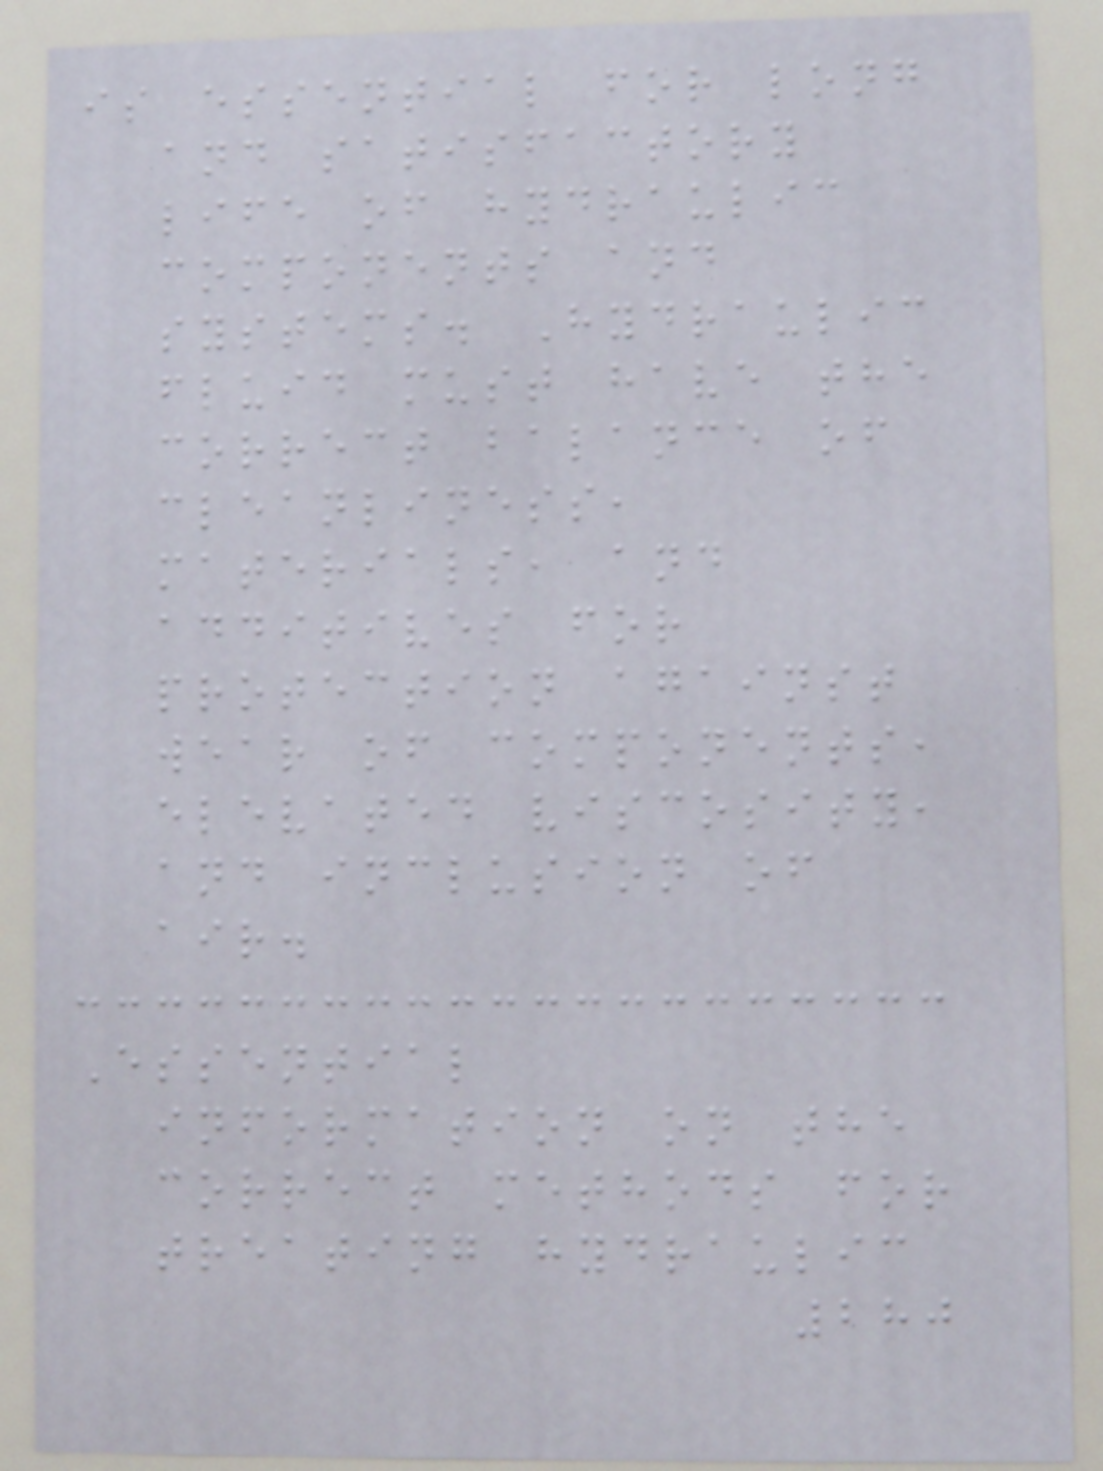is essential for long
and satisfactory
life of hydraulic
components and
systems. Hydraulic
fluid must have the
correct balance of
cleanliness,
materials, and
additives for
protection against
wear of components,
elevated viscosity,
and inclusion of
air.
Essential
information on the
correct methods for
treating hydraulic
280
